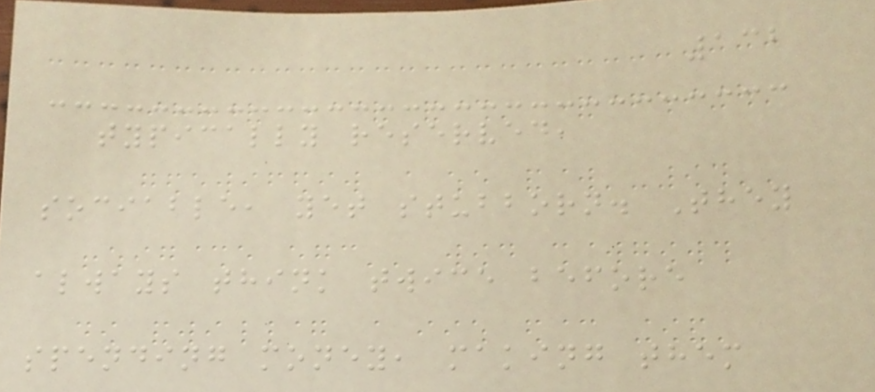132
typically reserved,
sociable, yet stubborn. They
always think twice before
spending money, making them
